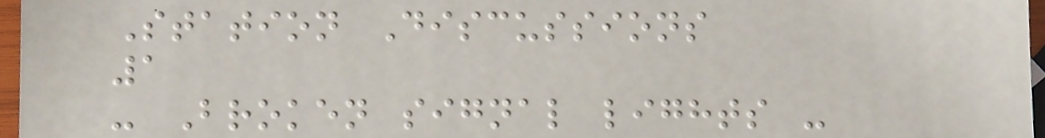Station Discussions
1
- Broken signal lights -
